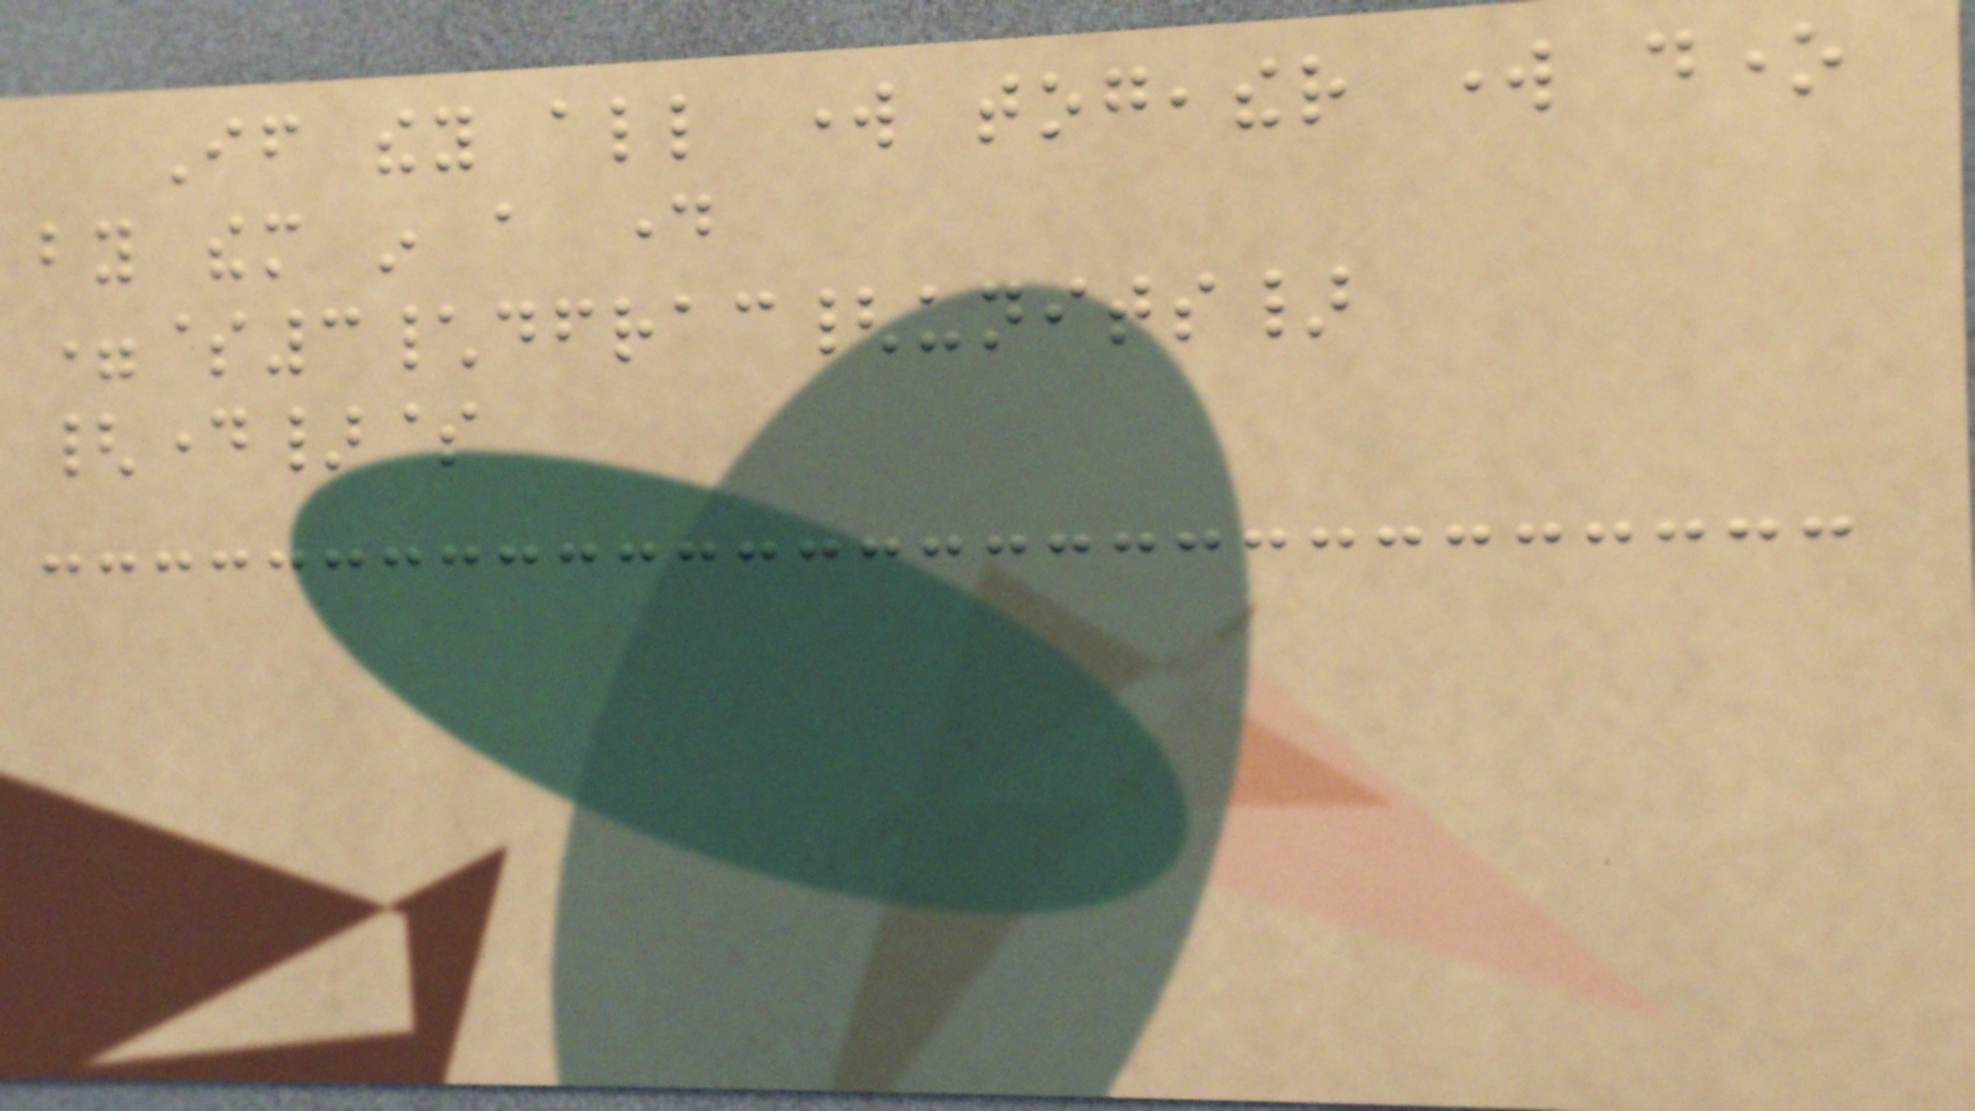If they all work togeather work done
by them in a day
=$3\dfrac{units}
{day}$
